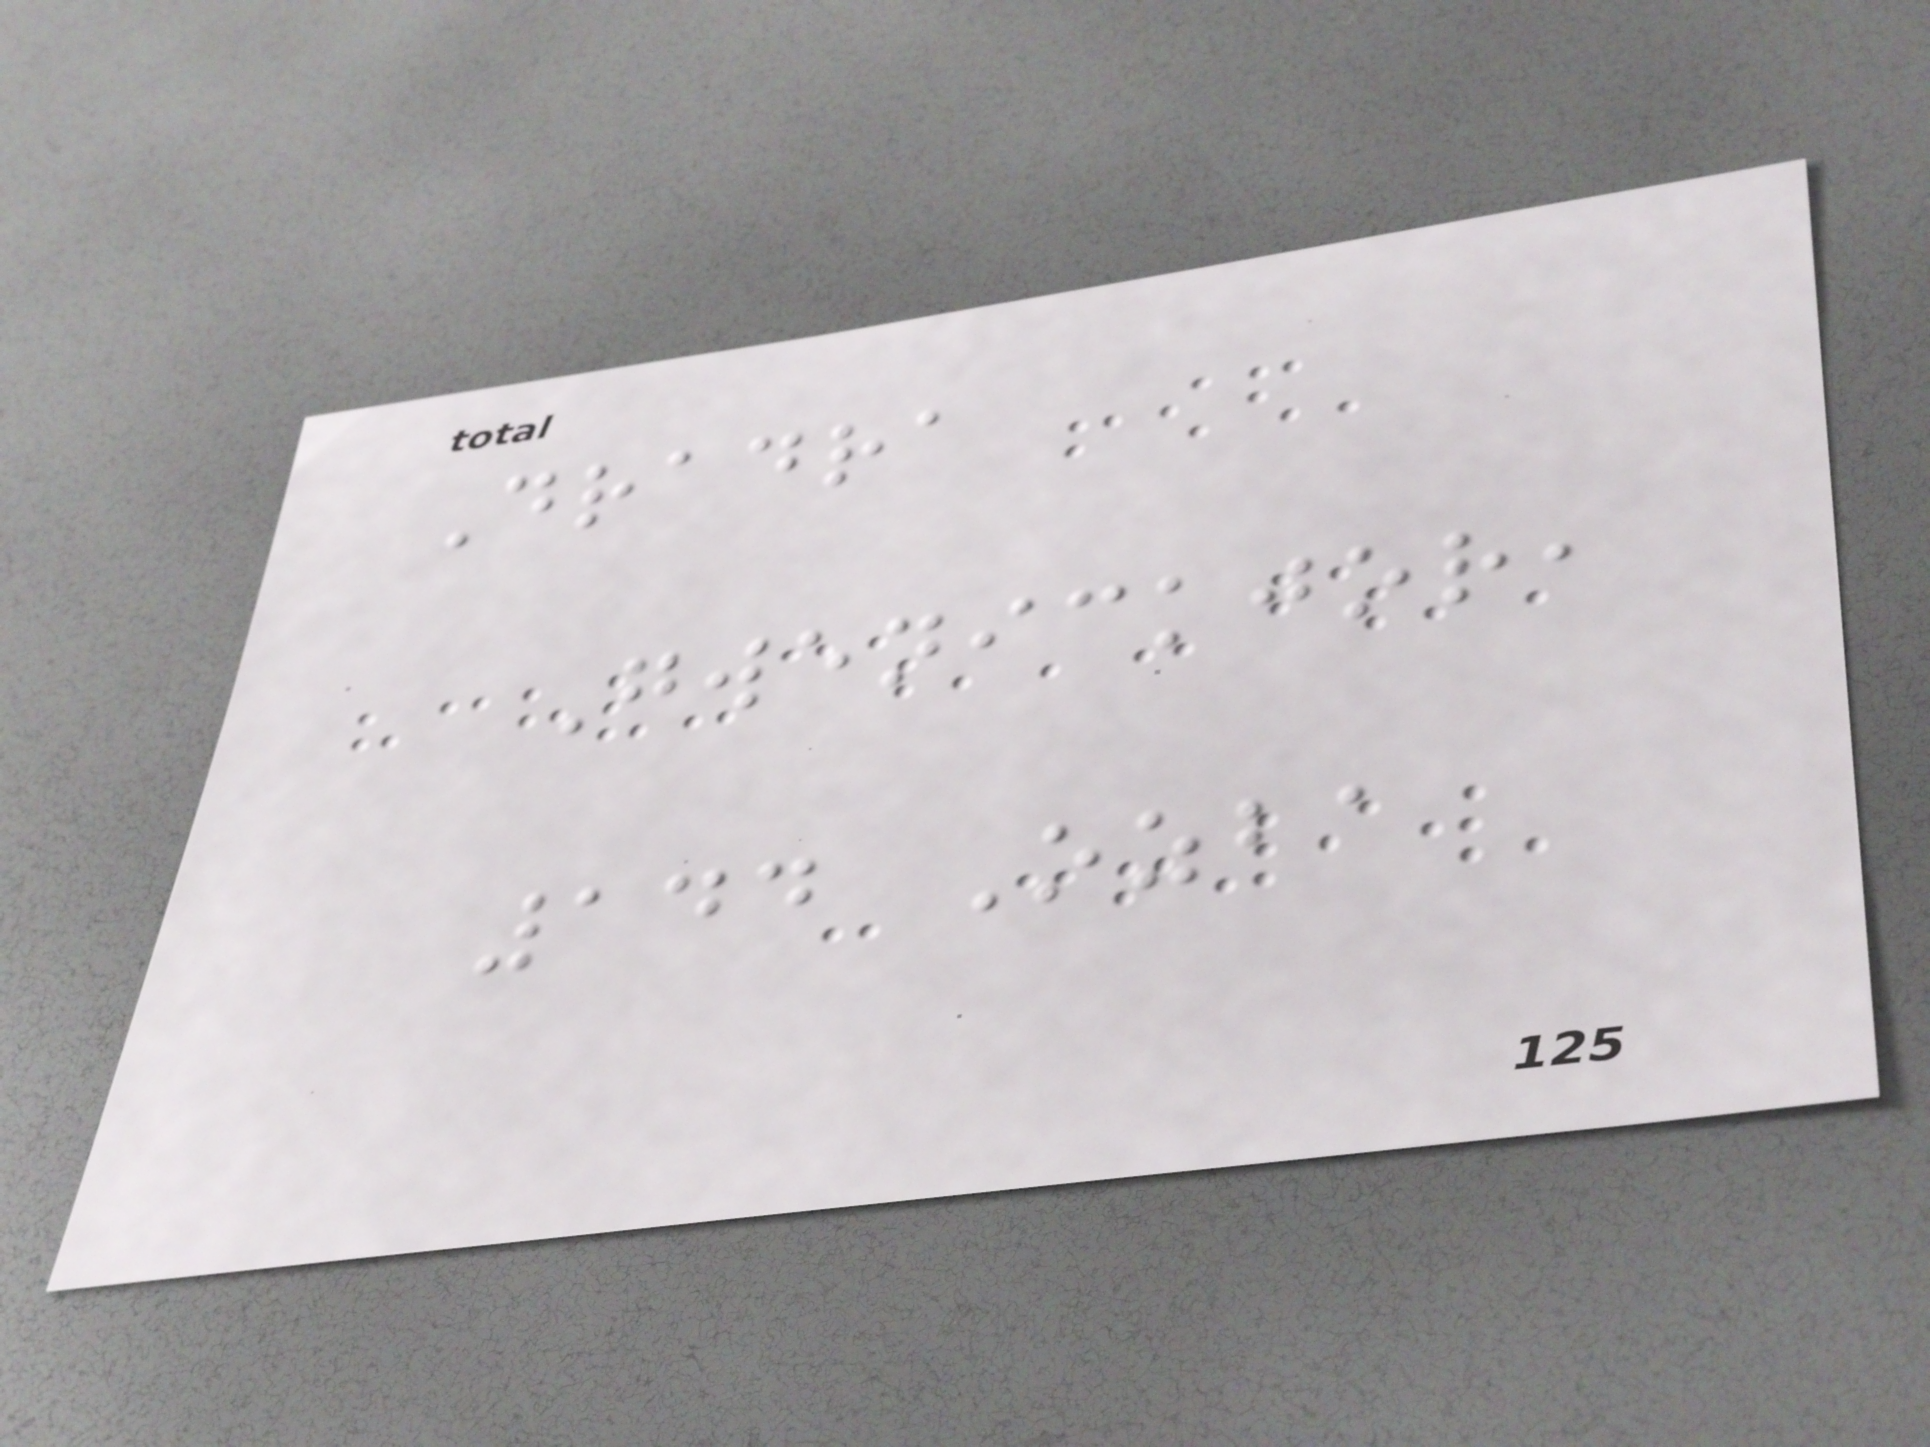Dradra
Gwenickjor,
144 Ozba
